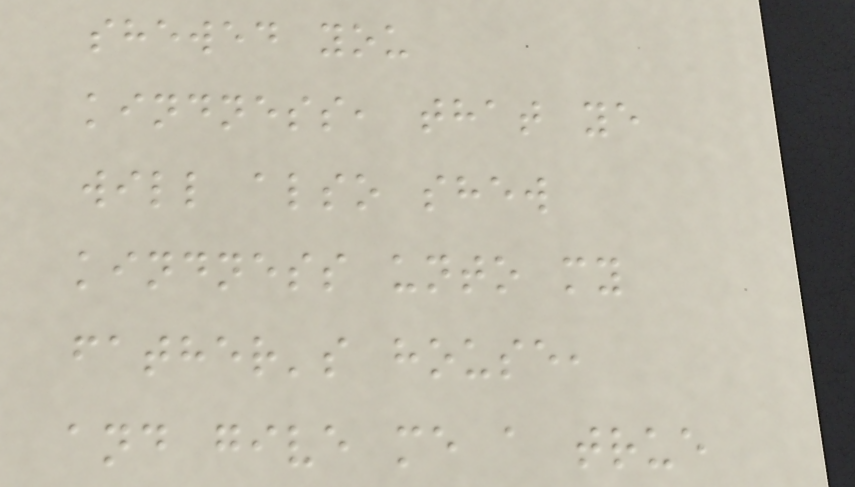shewed you
kindness, that ye
will also shew
kindness unto my
father's house,
and give me a true
